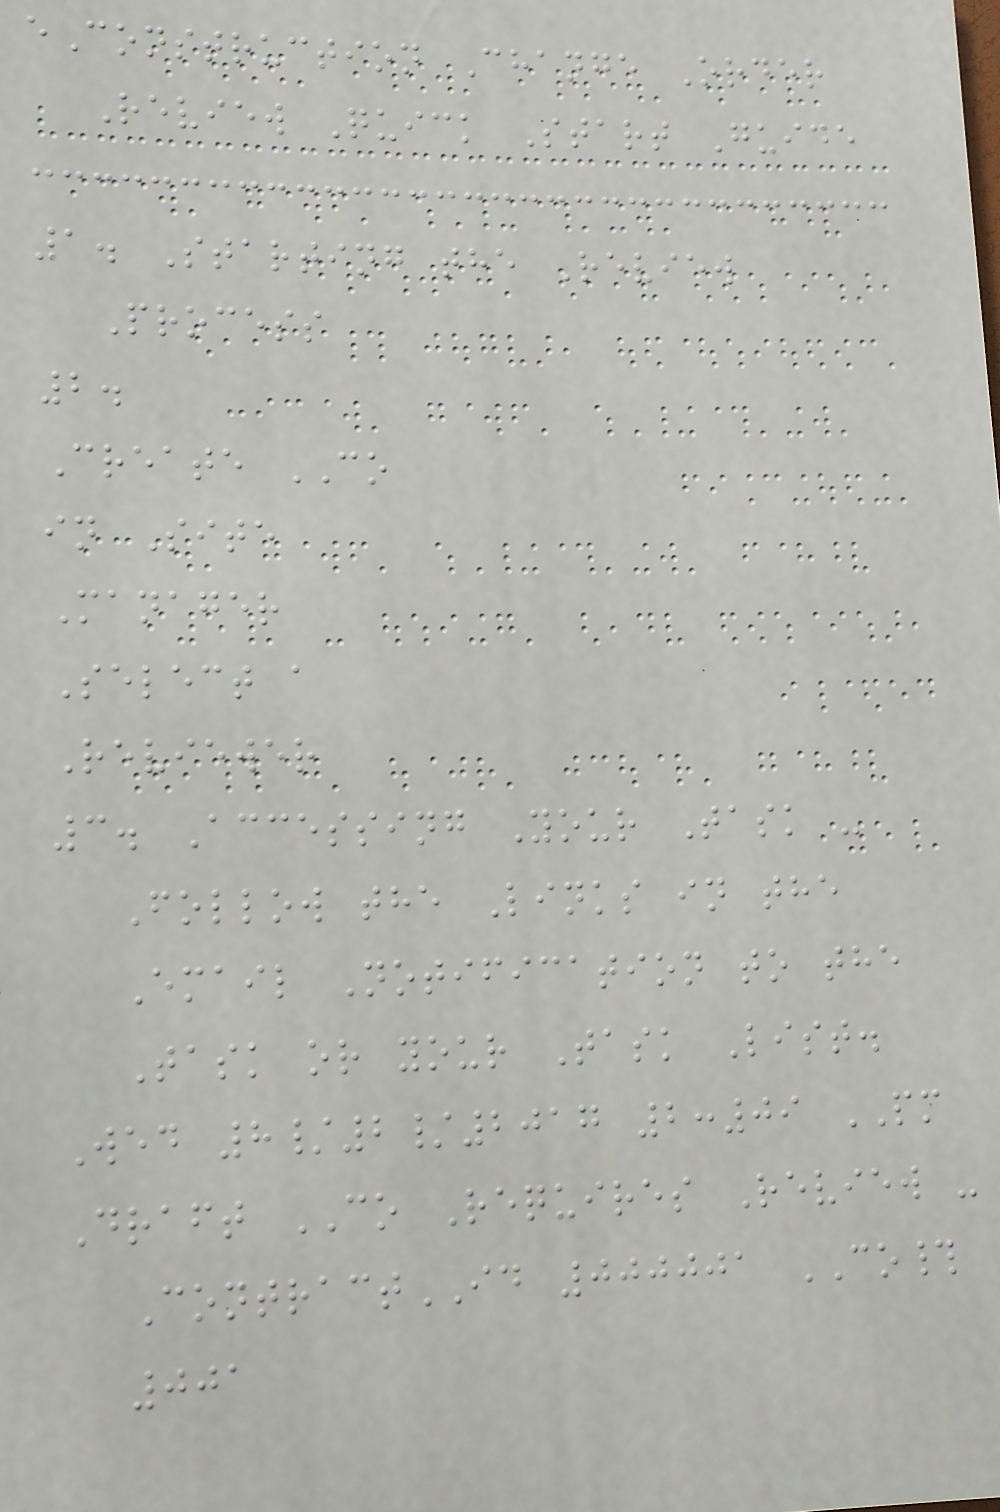eConstruction Change Order
Review Quick Start Guide
1. Starting the Review
Process
2.
Create CO
in Site
Manager
Select a
Reviewer
3. Accessing Your Task -
Follow the Links in the
Email Notification to the
Task or your Task List.
Wed 8/2/2017 2:09 PM
Draft CO Requires Review -
ContractID 000001 CO#
001
